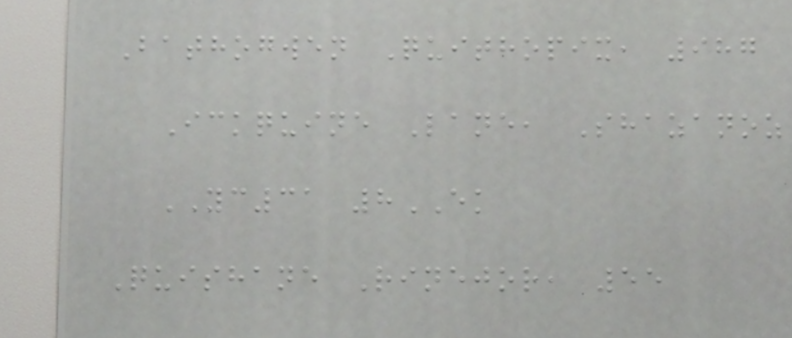Bathogwen Quithopix, 987
Ickquine Lane, Shazanoz
YC31 8EK
Quishane Rinejor, 55
